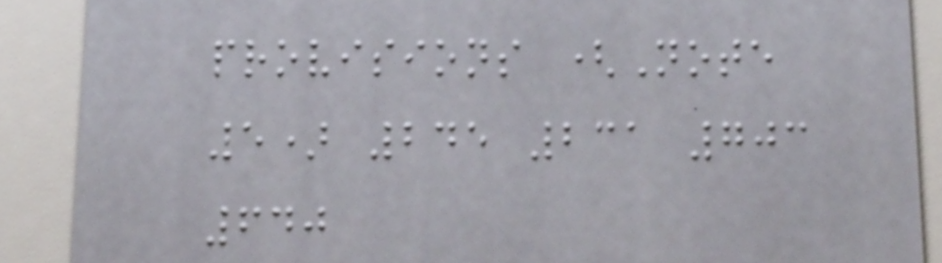provisions (Note
5) 245 231 703
640
